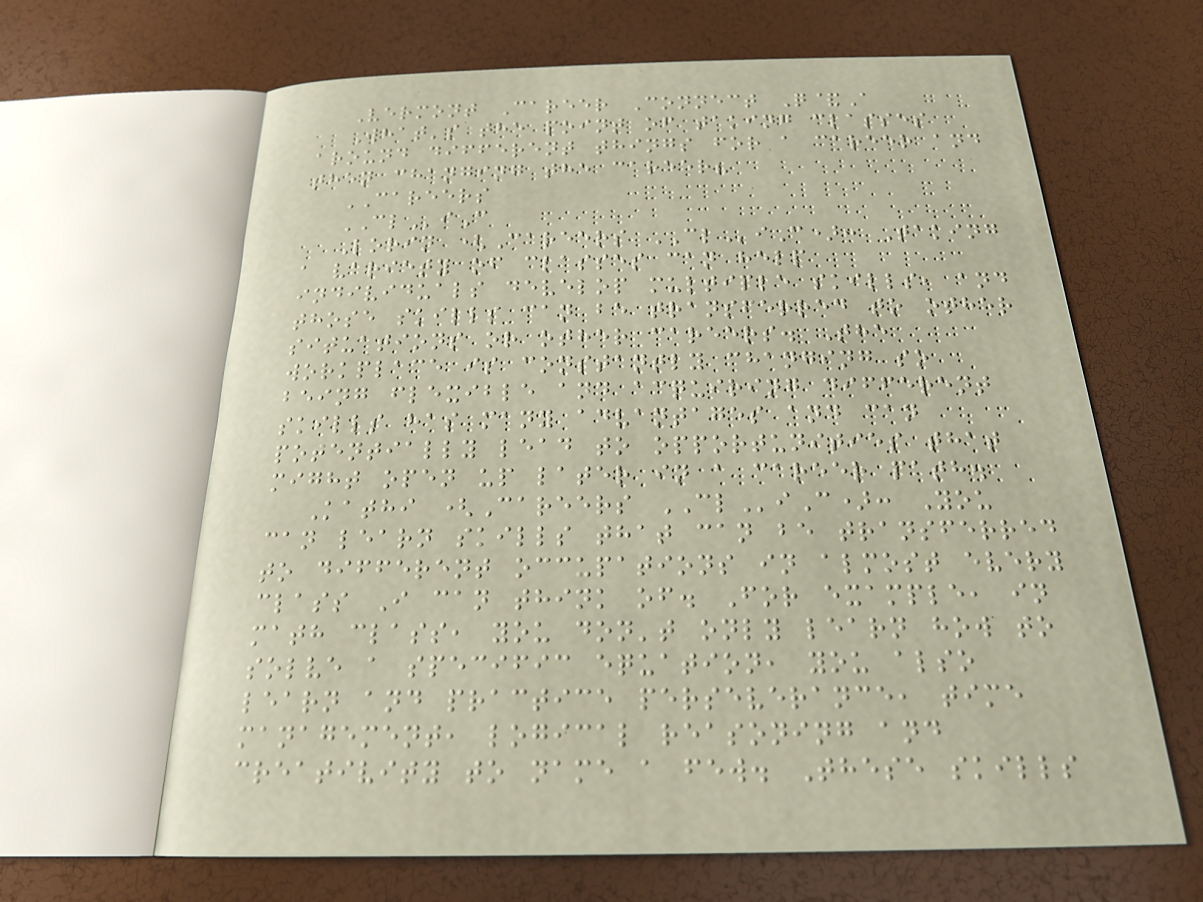Vermont Career Connect Q&A
What's the point of taking classes
around different things for a career and
then changing the career?
CAREERS
CLiC
Lorin (Careers CLiC): Taking
a variety of classes can help
individuals develop multiple skills, and
those skills can be transferred to other
situations or other careers. The
workplace is constantly changing so
being flexible and acquiring different
skills has many advantages and can
potentially lead to opportunities that
might open up later in a career path.
Kathi (Careers CLiC): You
can learn skills that can be transferred
to different occupations in almost every
class I can think of. For example, in
math class, you don't only learn how to
solve a specific equation, you also
learn and practice perseverance, time
management, logical reasoning and
creativity to name a few. These skills
